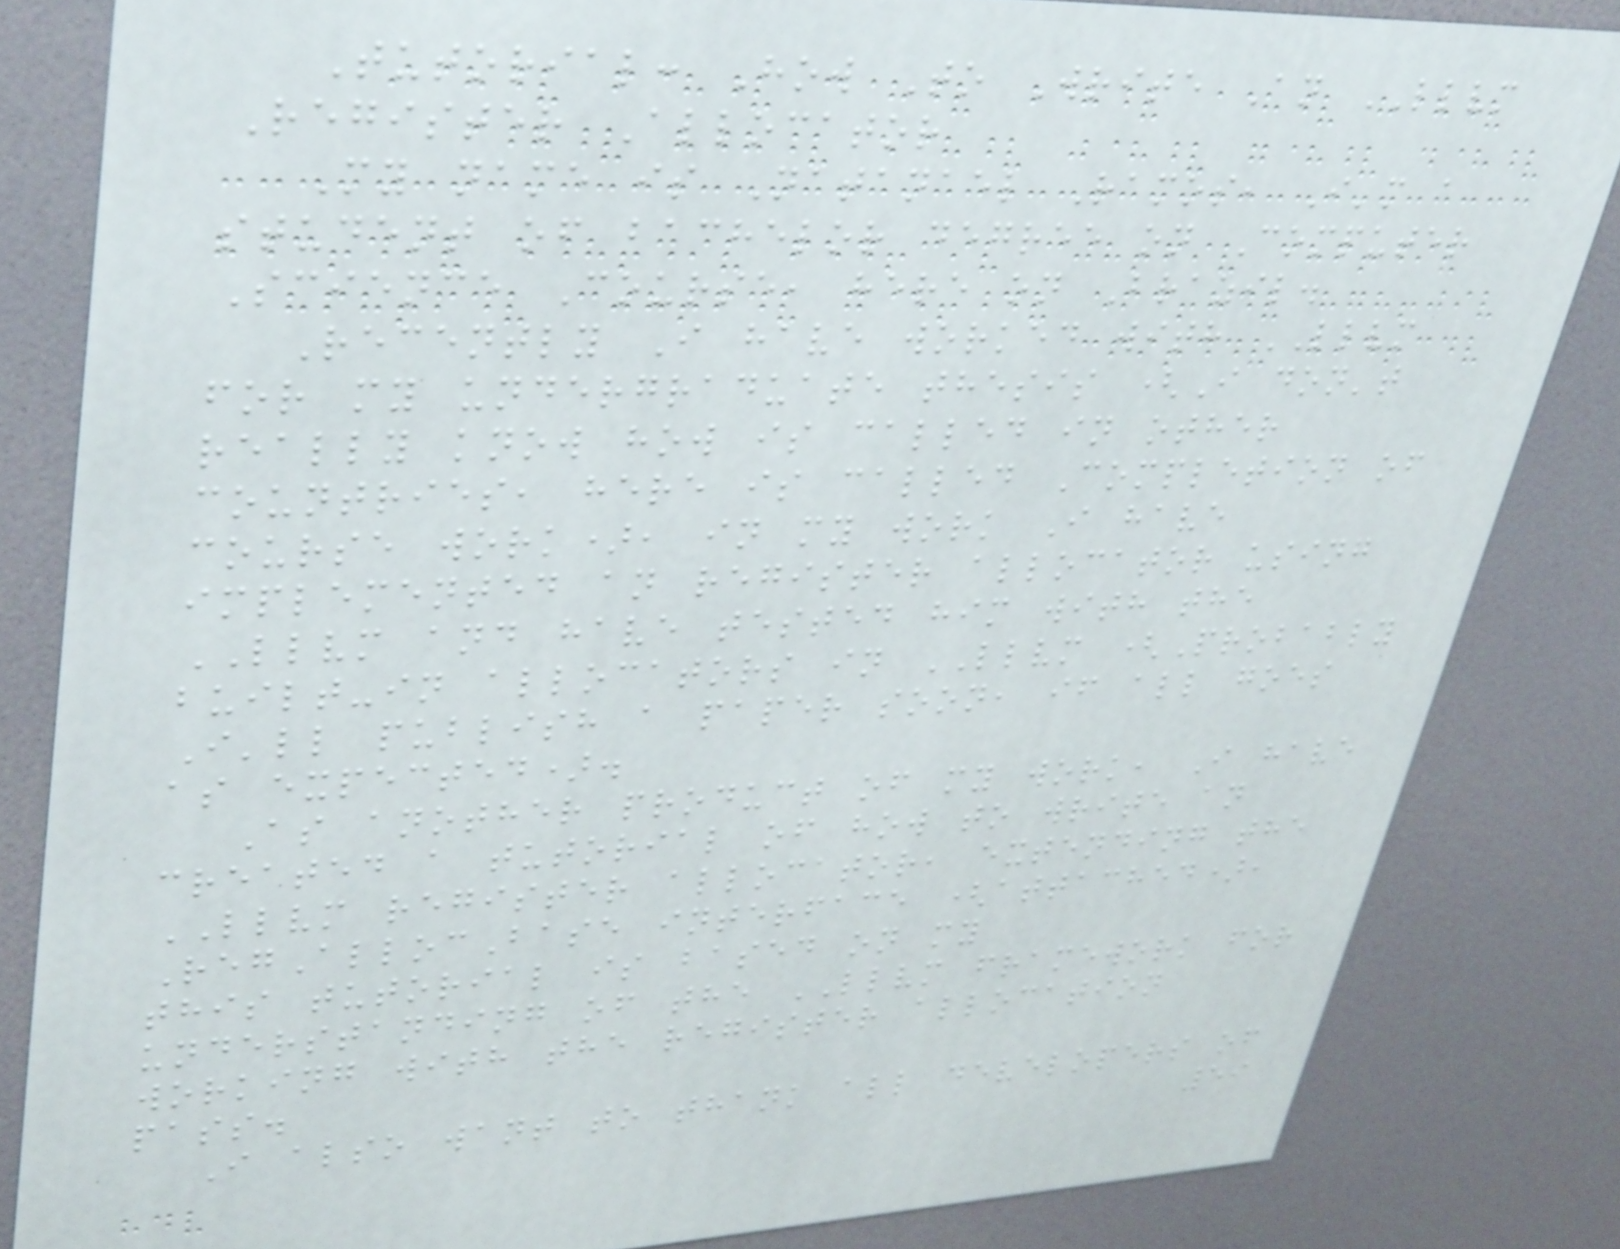Tutorial: How To Write An LLVM
Register Allocator
My name is Natanael Ramos, I'm a
student of bachelor degree on Computer
Science Course, here on Brazil.
Recently I have worked with LLVM
for my undergraduate thesis (I don't
really know how is called in other
countries, here is called Completion of
course work), in my work I have
implemented an register allocator using
LLVM and have tested him with the
built-in allocators in LLVM (Probably
I'll publish a paper soon, if all goes
as expected).
As another product of my work, I have
created a tutorial of how to write an
LLVM register allocator, extending the
RegAllocBase interface (attached),
this tutorial is based on my
understanding of the LLVM framework for
working with the register allocation
pass.
I also want to thank all developers of
59
